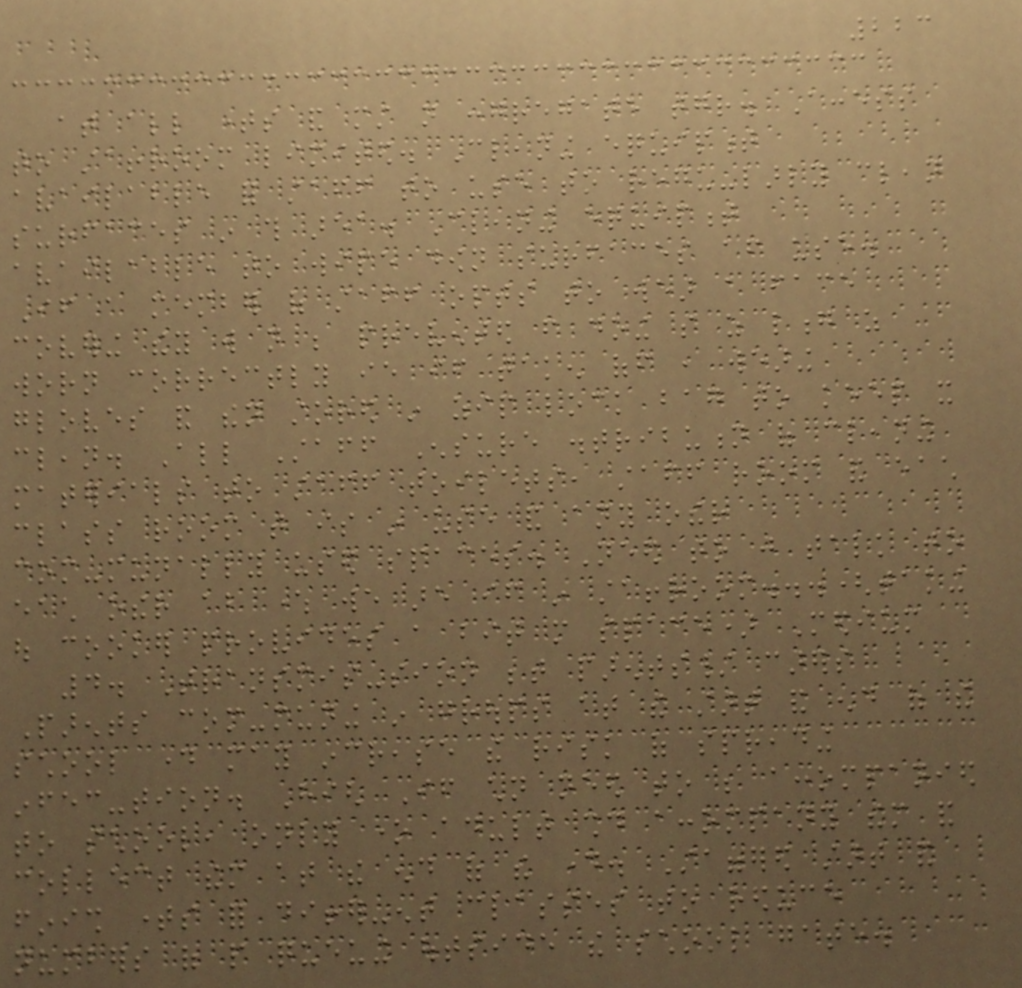223
at all times and must not congregate together. Access
to staffroom limited. Cleaning equipment
available for staff to use to regu-larly clean
surfaces in this area. Cleaning equipment
available to wipe down surfaces after use.
If a member of staff opts to wear a face
covering they will not be prevented from doing so as long as
worn correctly ie if taken off , wearing
gloves and then stored in zip lock bag to keep it
clean. All Staff Ensure distribution of cleaning
materials to staff toilets, staff room and each
class room that is in use and any other
com-munally used spaces. Need to just talk to
each other about where we are if in staffroom...(taking
out cooker provides a bit more space) Medium
4. Transmis-sion between parents/ carers
Parents com-muning in groups at the start and end of the
school day may increase the risk of spreading
infec-tion. High If children need to be accompanied
to school, only one adult should accompany them and
collect them at the end of the day. Staggered start and
finish times for differ-ent classes to reduce
numbers of people queuing outside the school gate.
